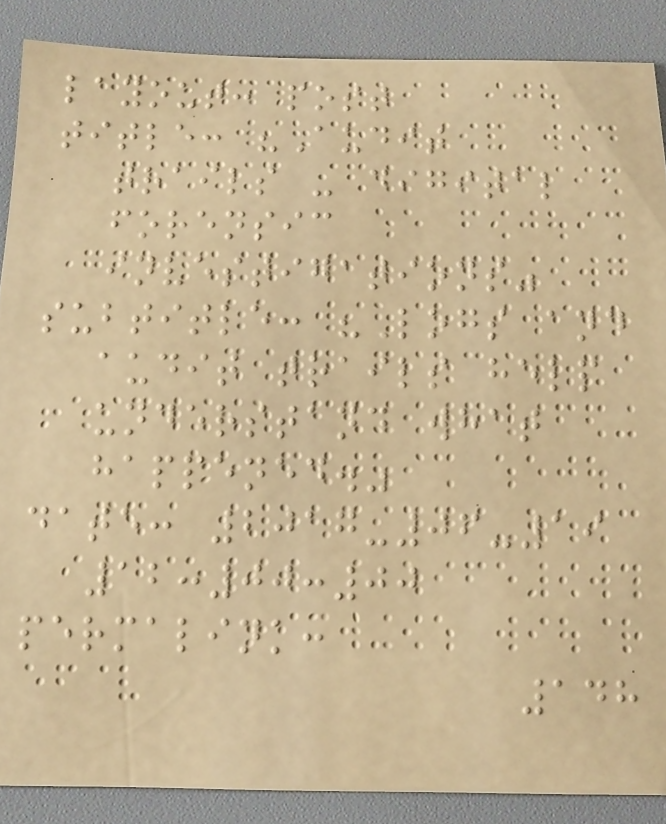layout: post
title: "Audit
trails - digital
forensic
investigations"
subtitle: "Logs and
audit trails help
understand what
happened."
date: 2017-06-19
12:00:00
permalink:
148
